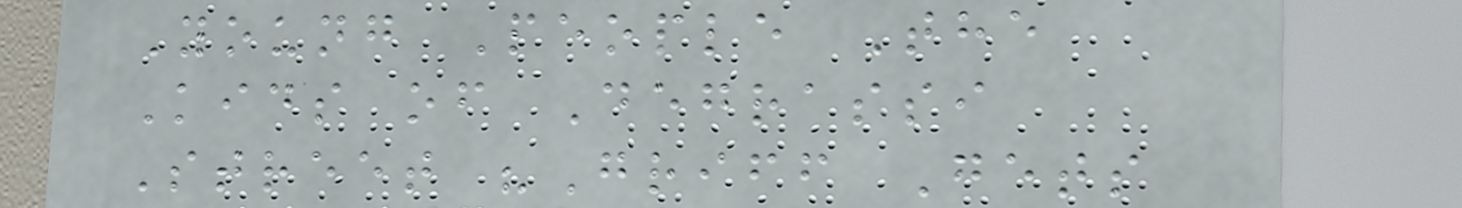Young People The
Kids of Degrassi
Street "Griff Gets
